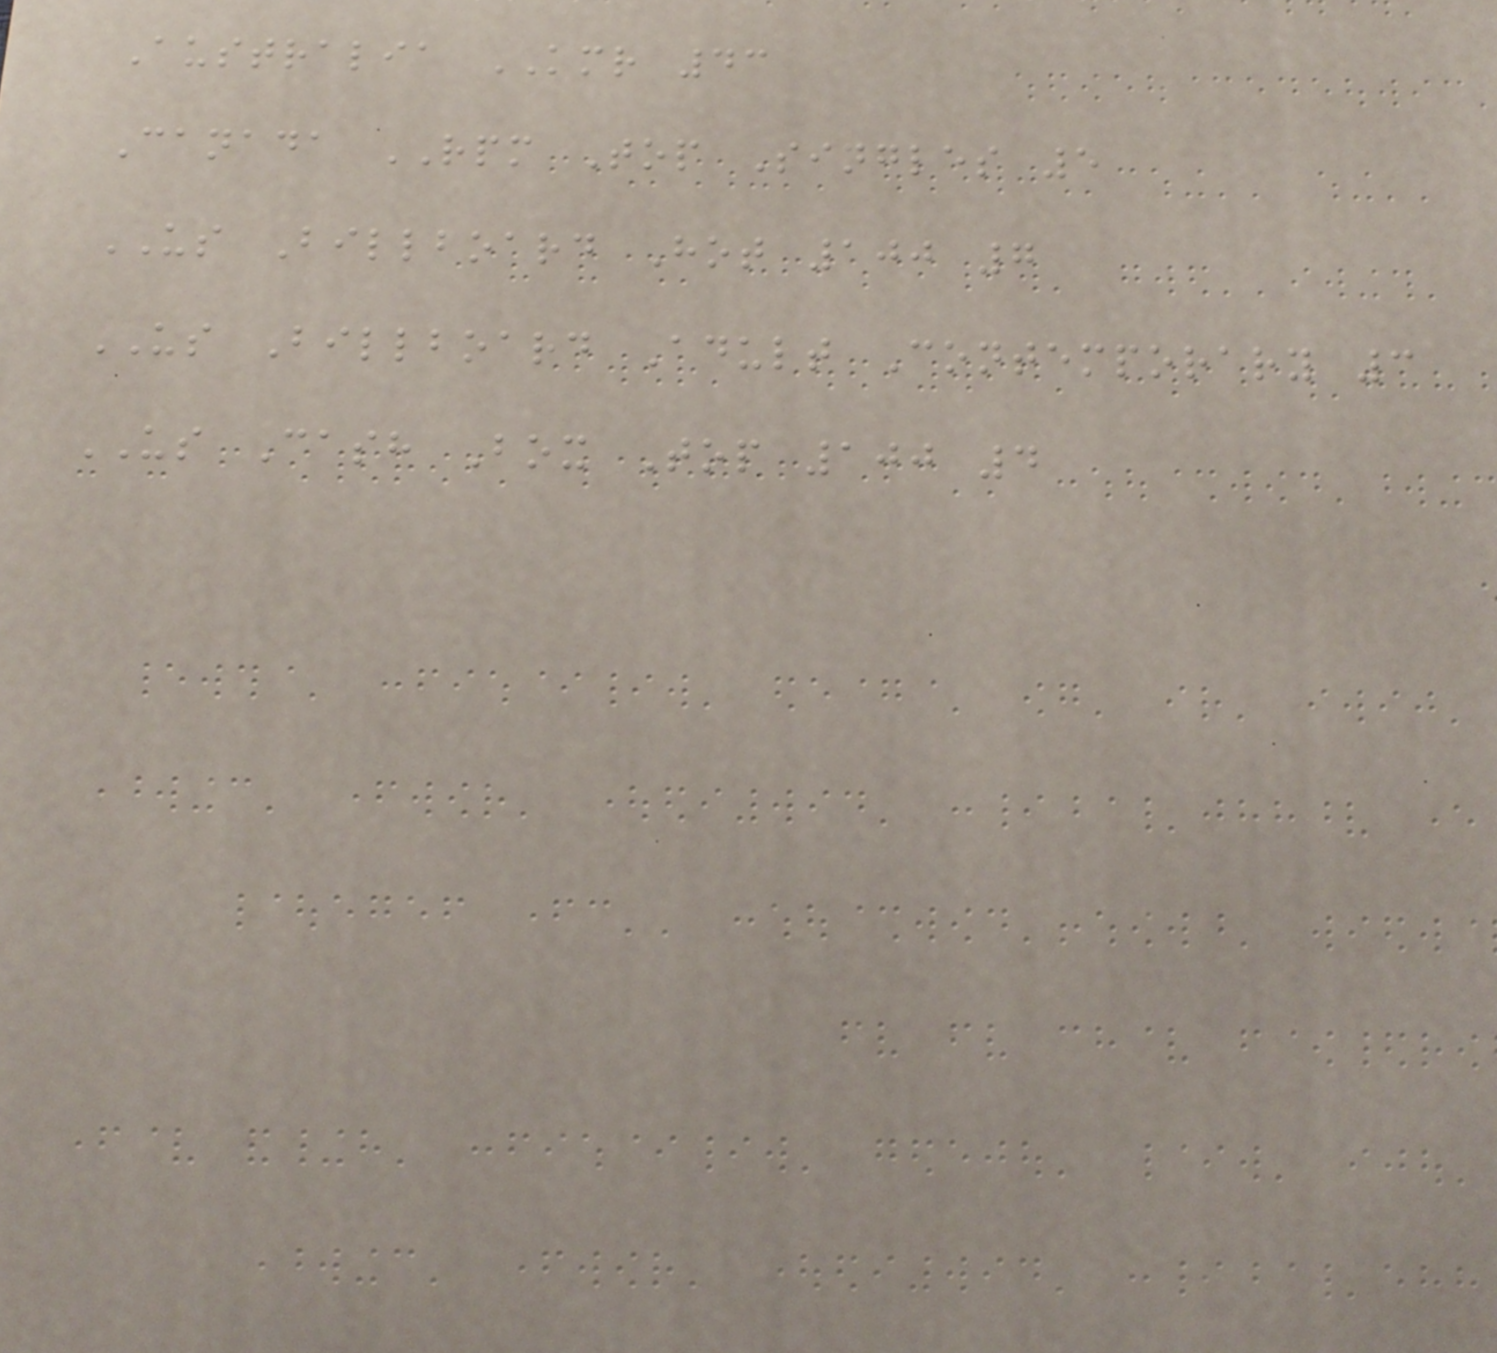Australia KMR 43
Canada RPM Top Singles 5
US Billboard Hot 100 7
US Billboard Adult Contemporary 3
US Cash Box Top 100 4
